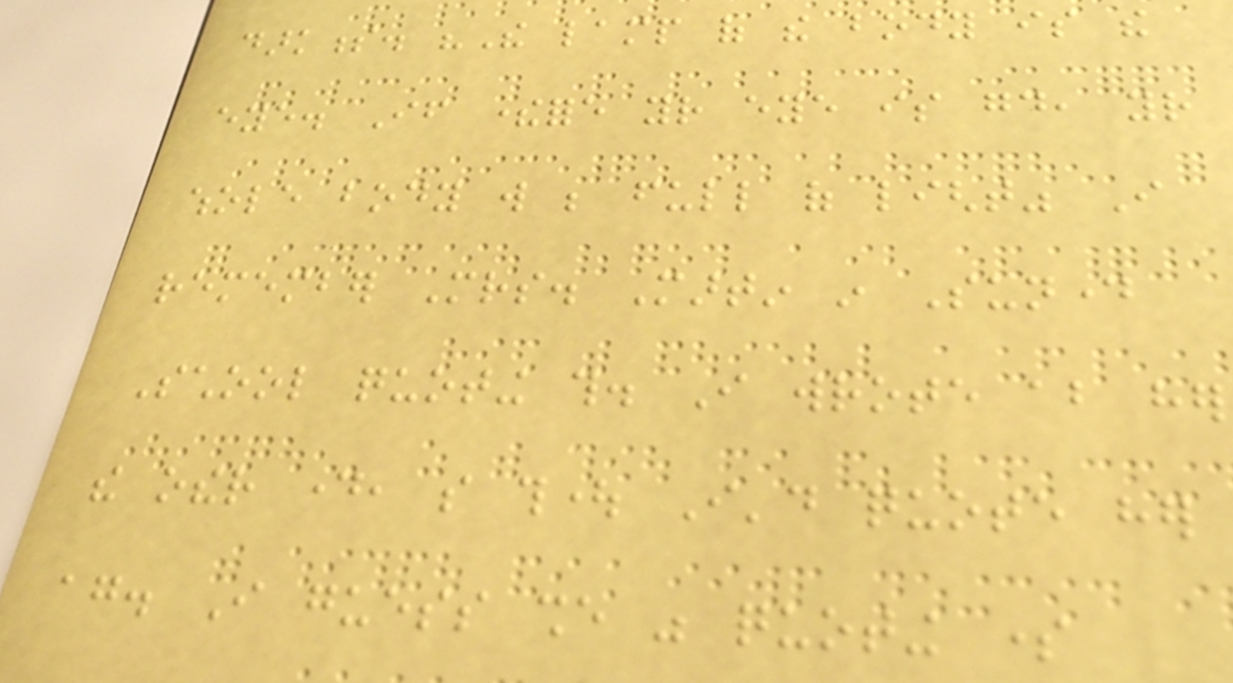darkness. "The lamp of the body is the
eye. If therefore your eye is good, your
whole body will be full of light" I
remember Mrs. Martin in Sunday
School quoting this. I wrote about her
the other day, so thought I'd quote her
again. I guess she was quoting some
